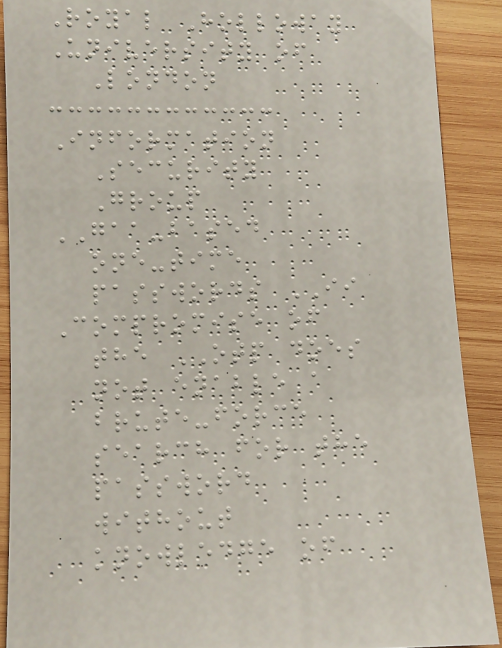Royal Holloway
University of
London
Information
Security
Group
GAA-based
one-time
passwords II
Compromise of
the OTP does
not enable a
brute-force
search for the
password
without
knowledge of
